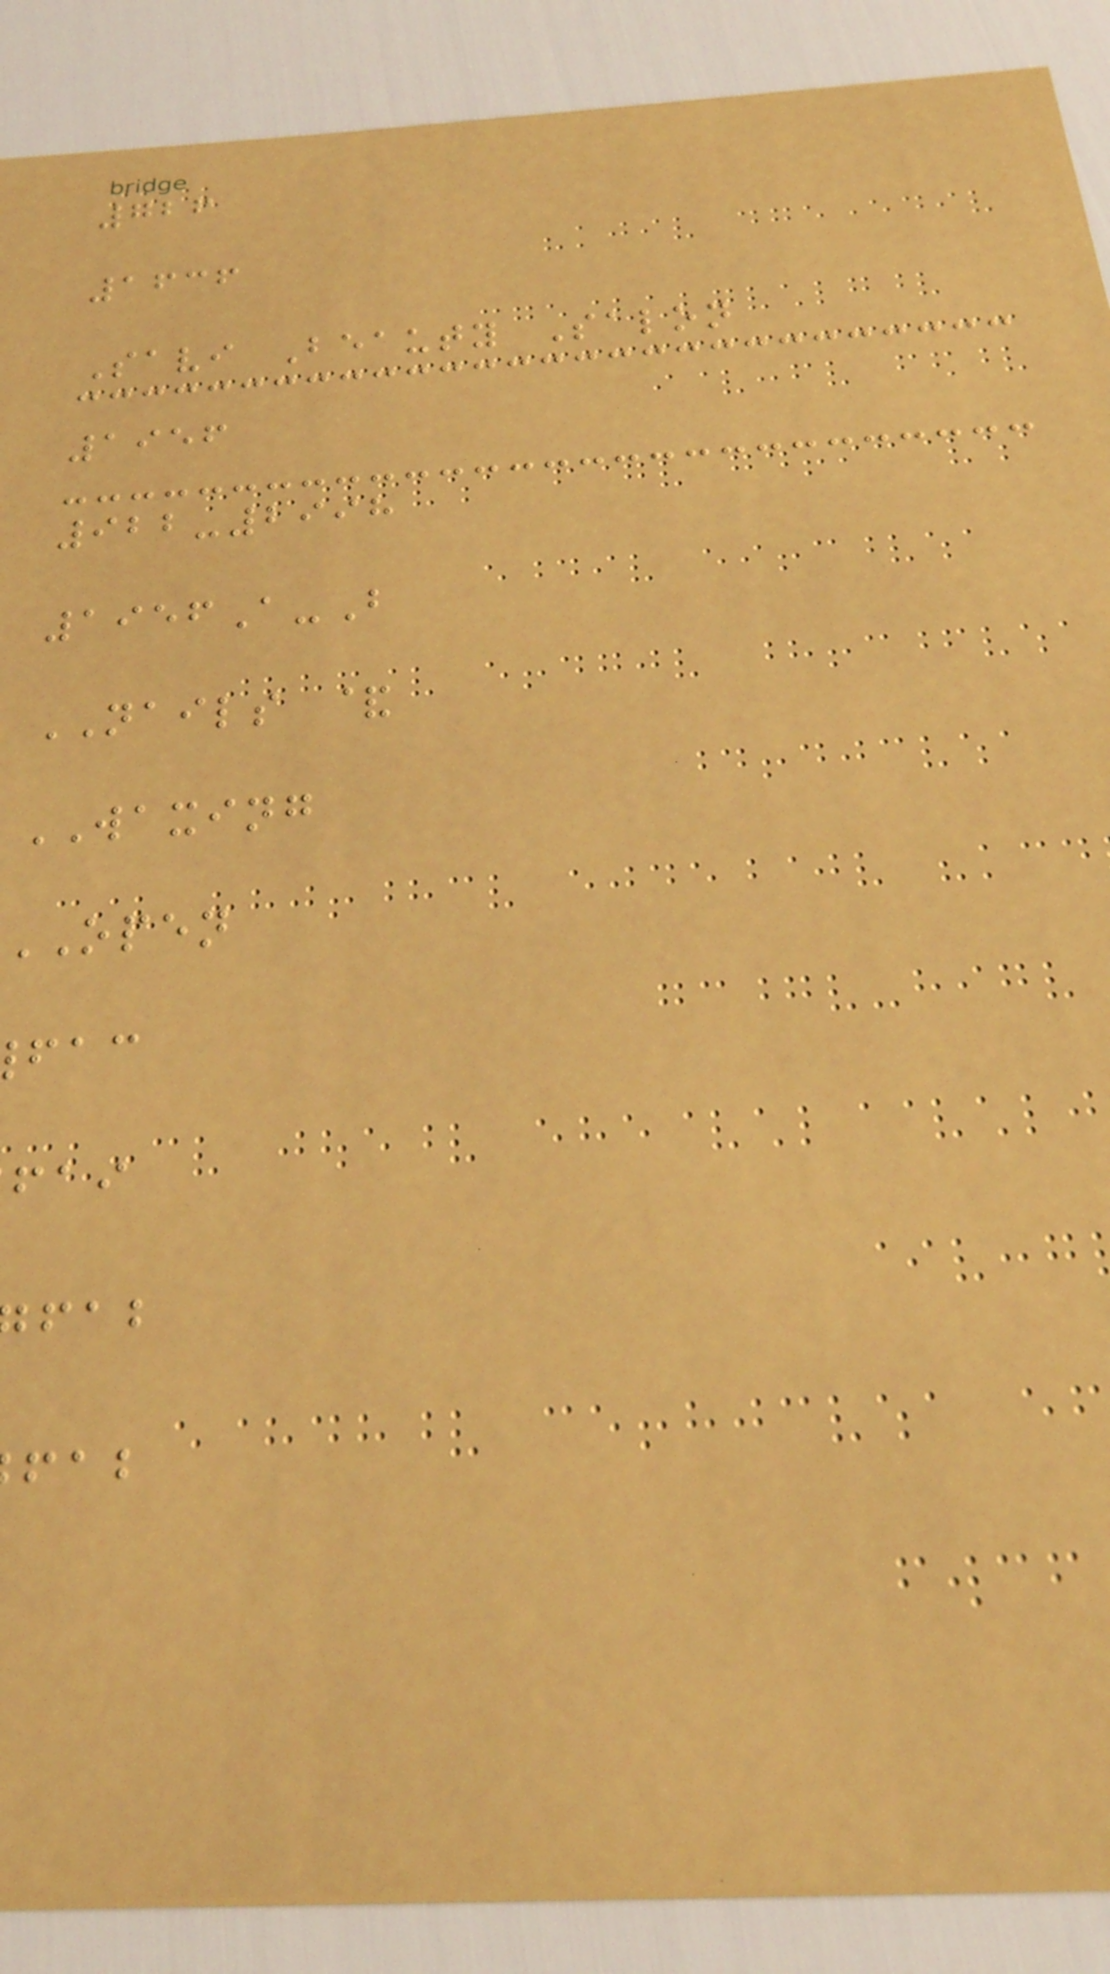726
1636
Savi Beauty Salon
1956
922-2998
1956A-B
NAILS &
WAXING
OPEN
